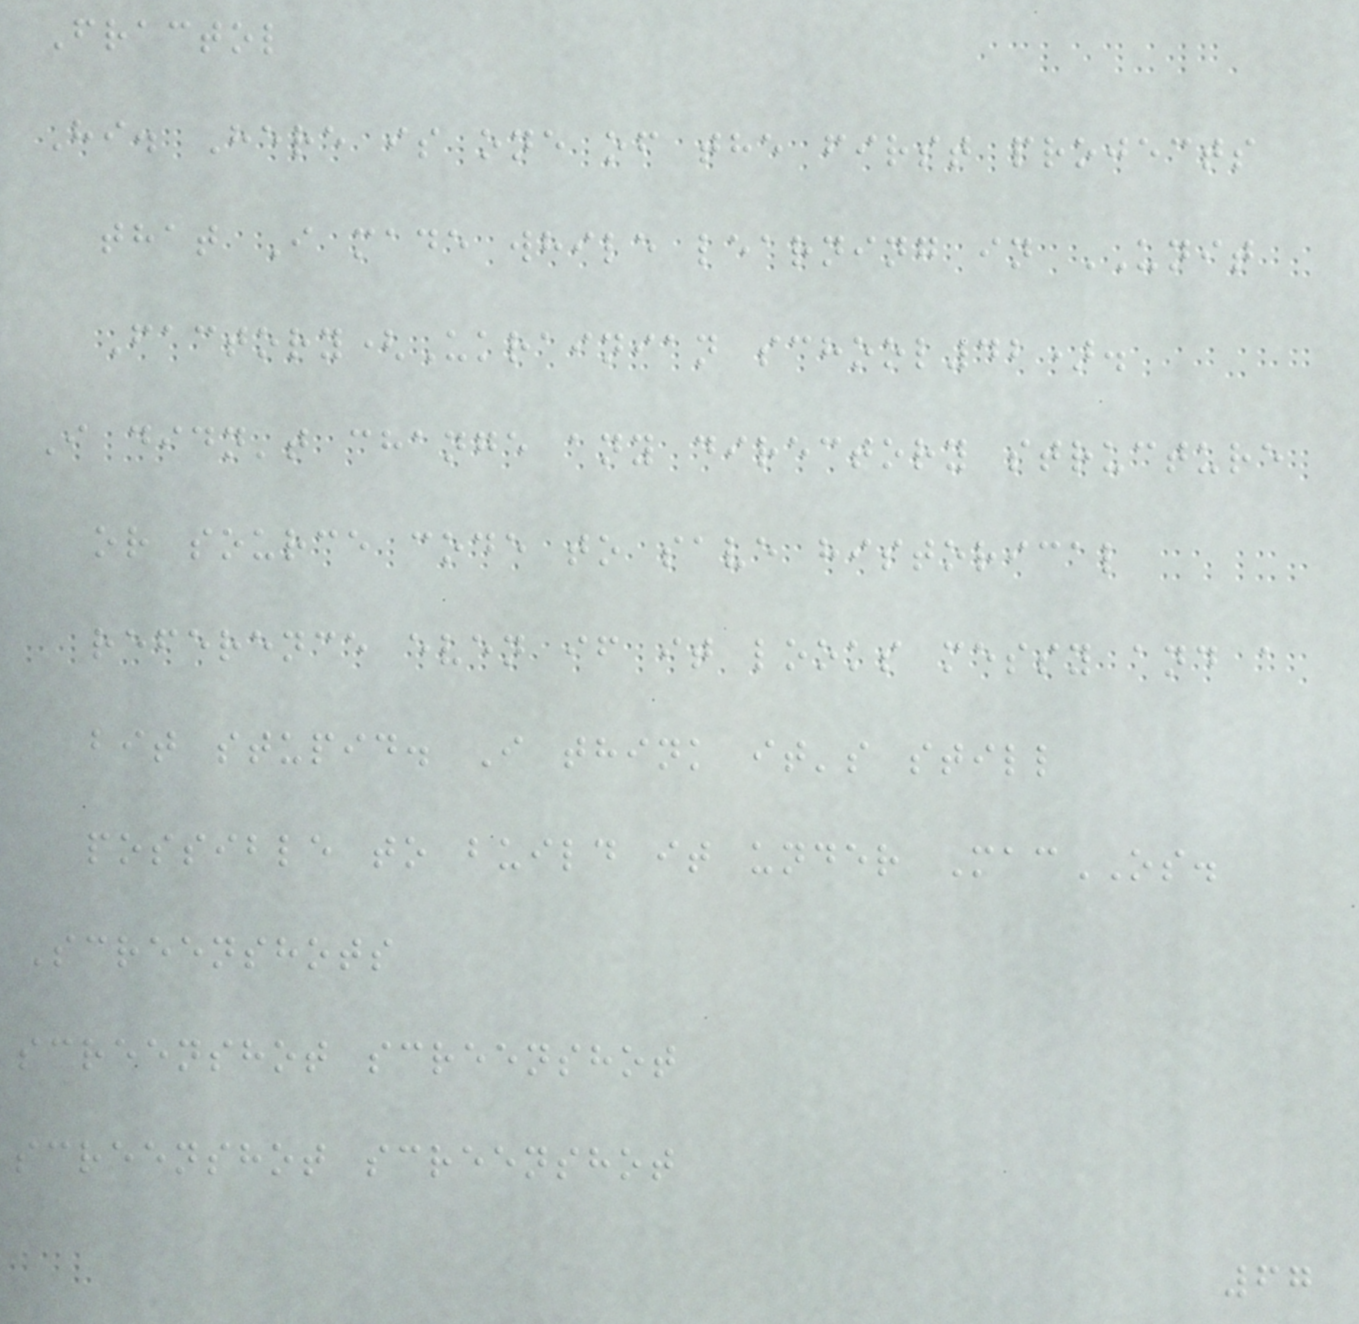Fractol
Hi. Here is one of the first projects
that I made while learning in UNIT
Factory(Ukrainian school42).
I didn't change any directory structure
or source code to save historical
reference even if it looks messy and a
bit stupid. I think it's still
possible to build it under MacOS.
Screenshots
screenshot screenshot
screenshot screenshot
67
